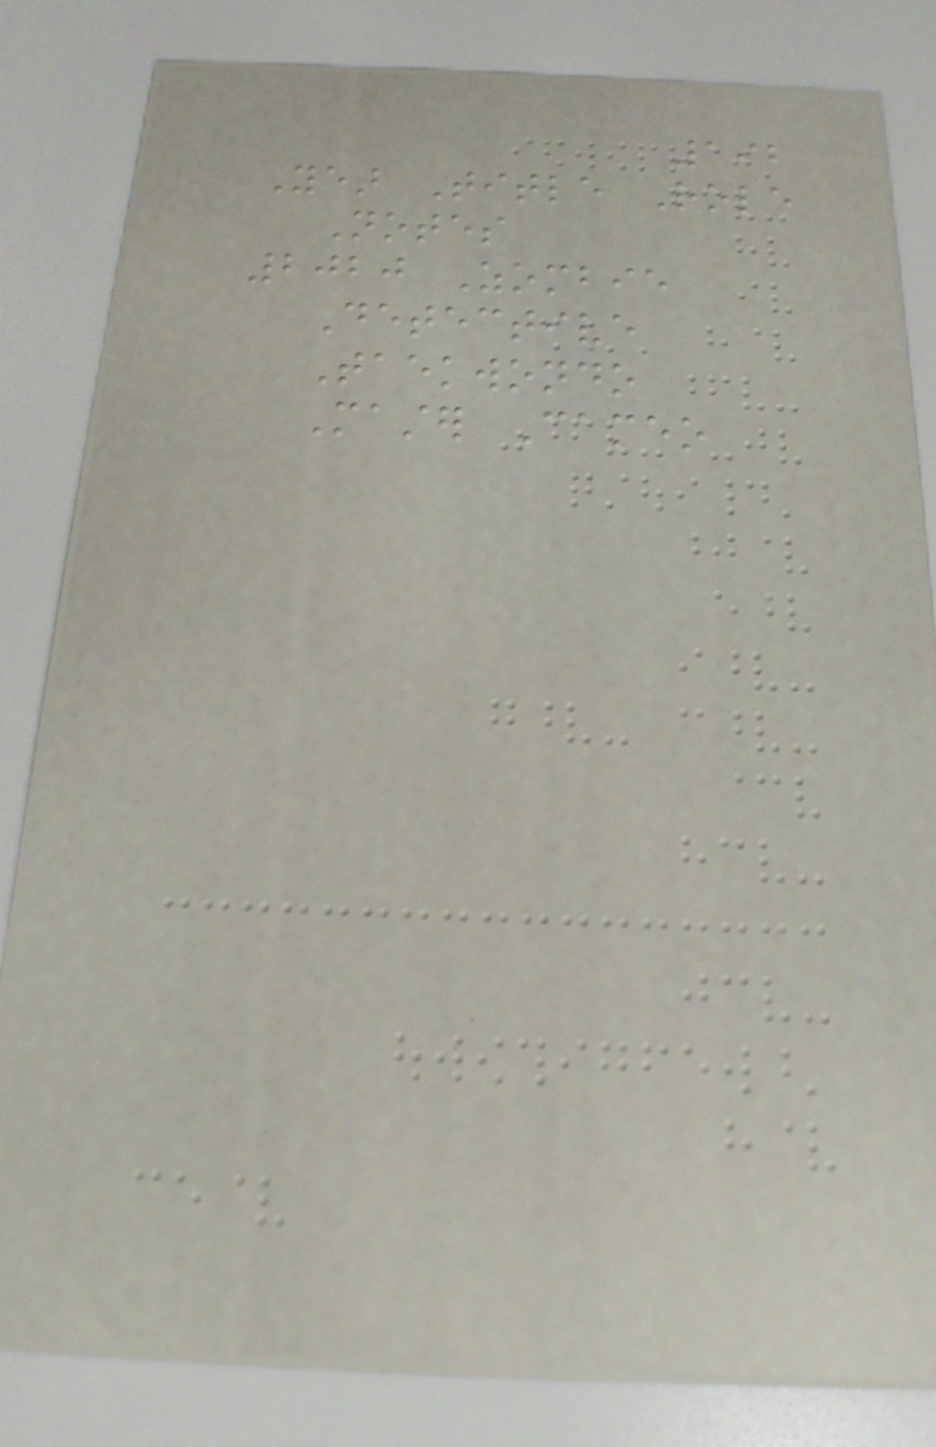192
Year Title Role
Notes
2020 Zombie
Detective
Taekwondo
Master Cameo
